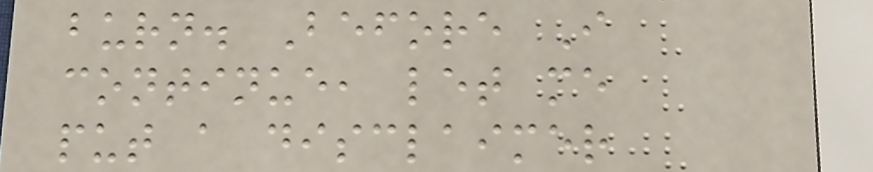burn. Before I
continue, let me
put a disclaimer
